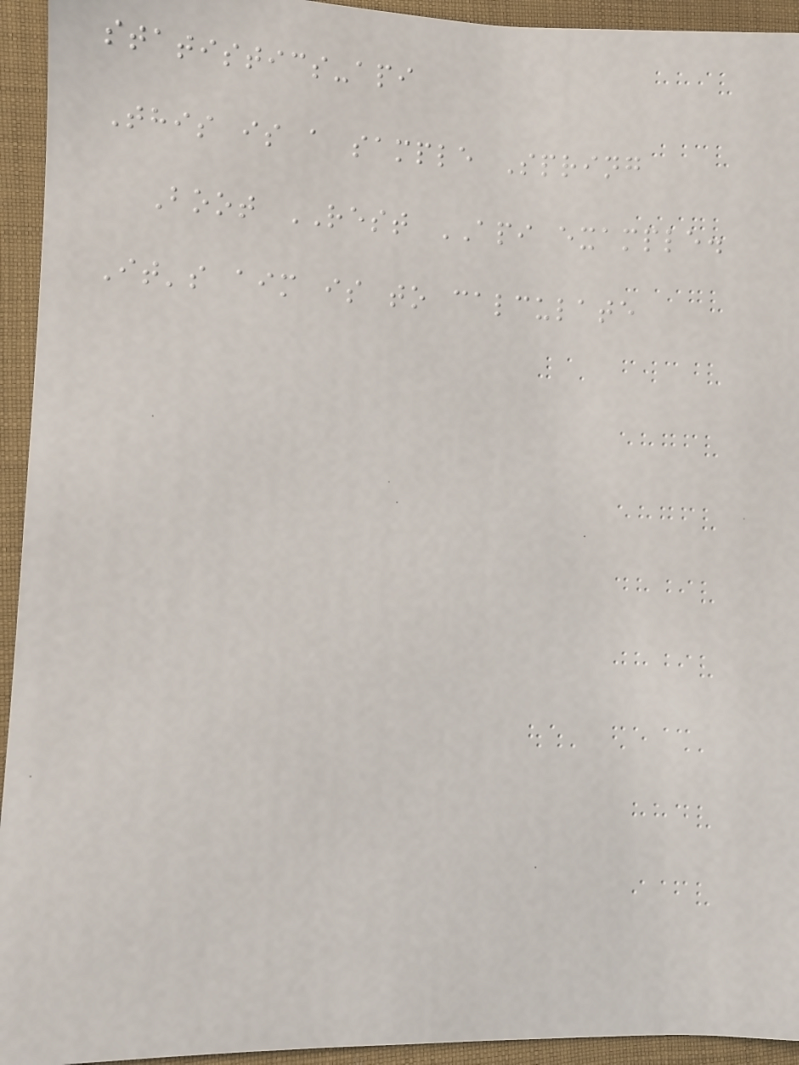statistics-api
This is a sample Spring
Boot REST API example.
It's aim is to calculate
